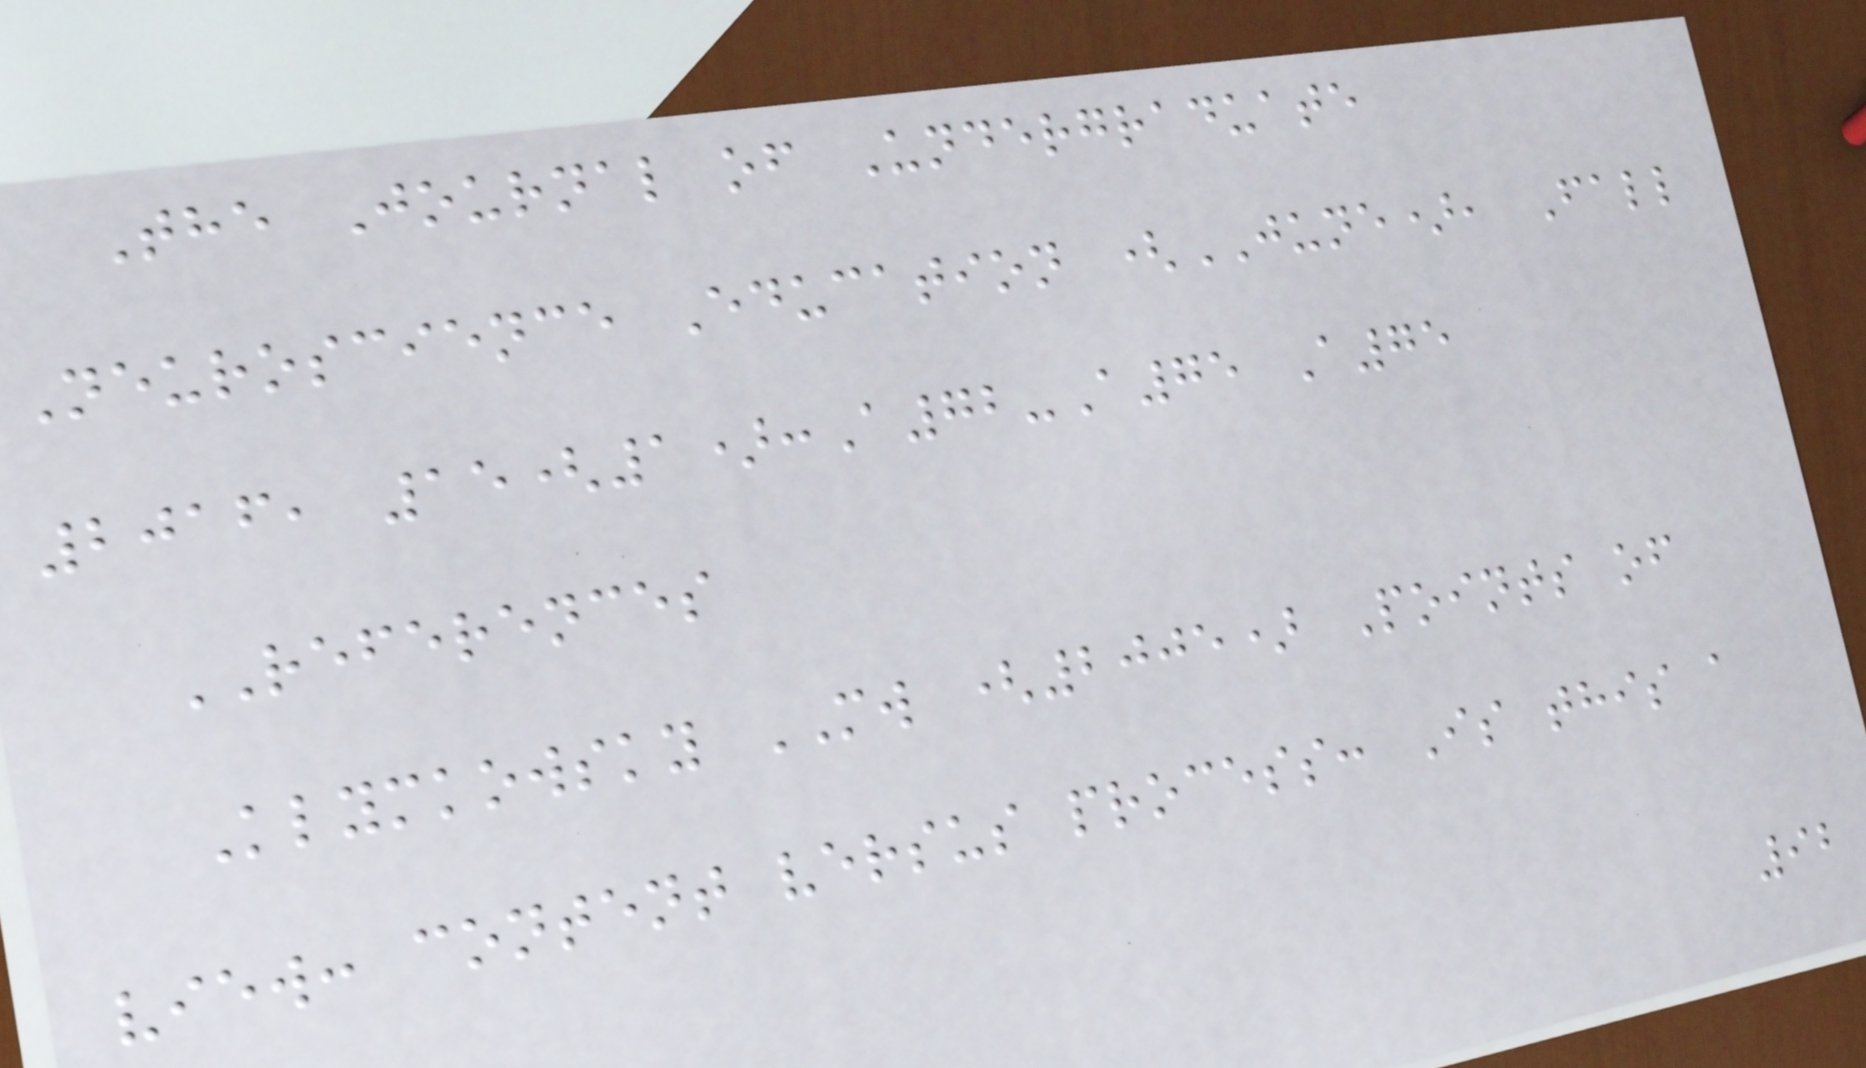The Journal of Undergraduate
Neuroscience Education (JUNE), Fall
2016, 15(1):A72-A75 A75
REFERENCES
Klymkowsky MW (2005) Points of
view: content versus process: Is this a
92
